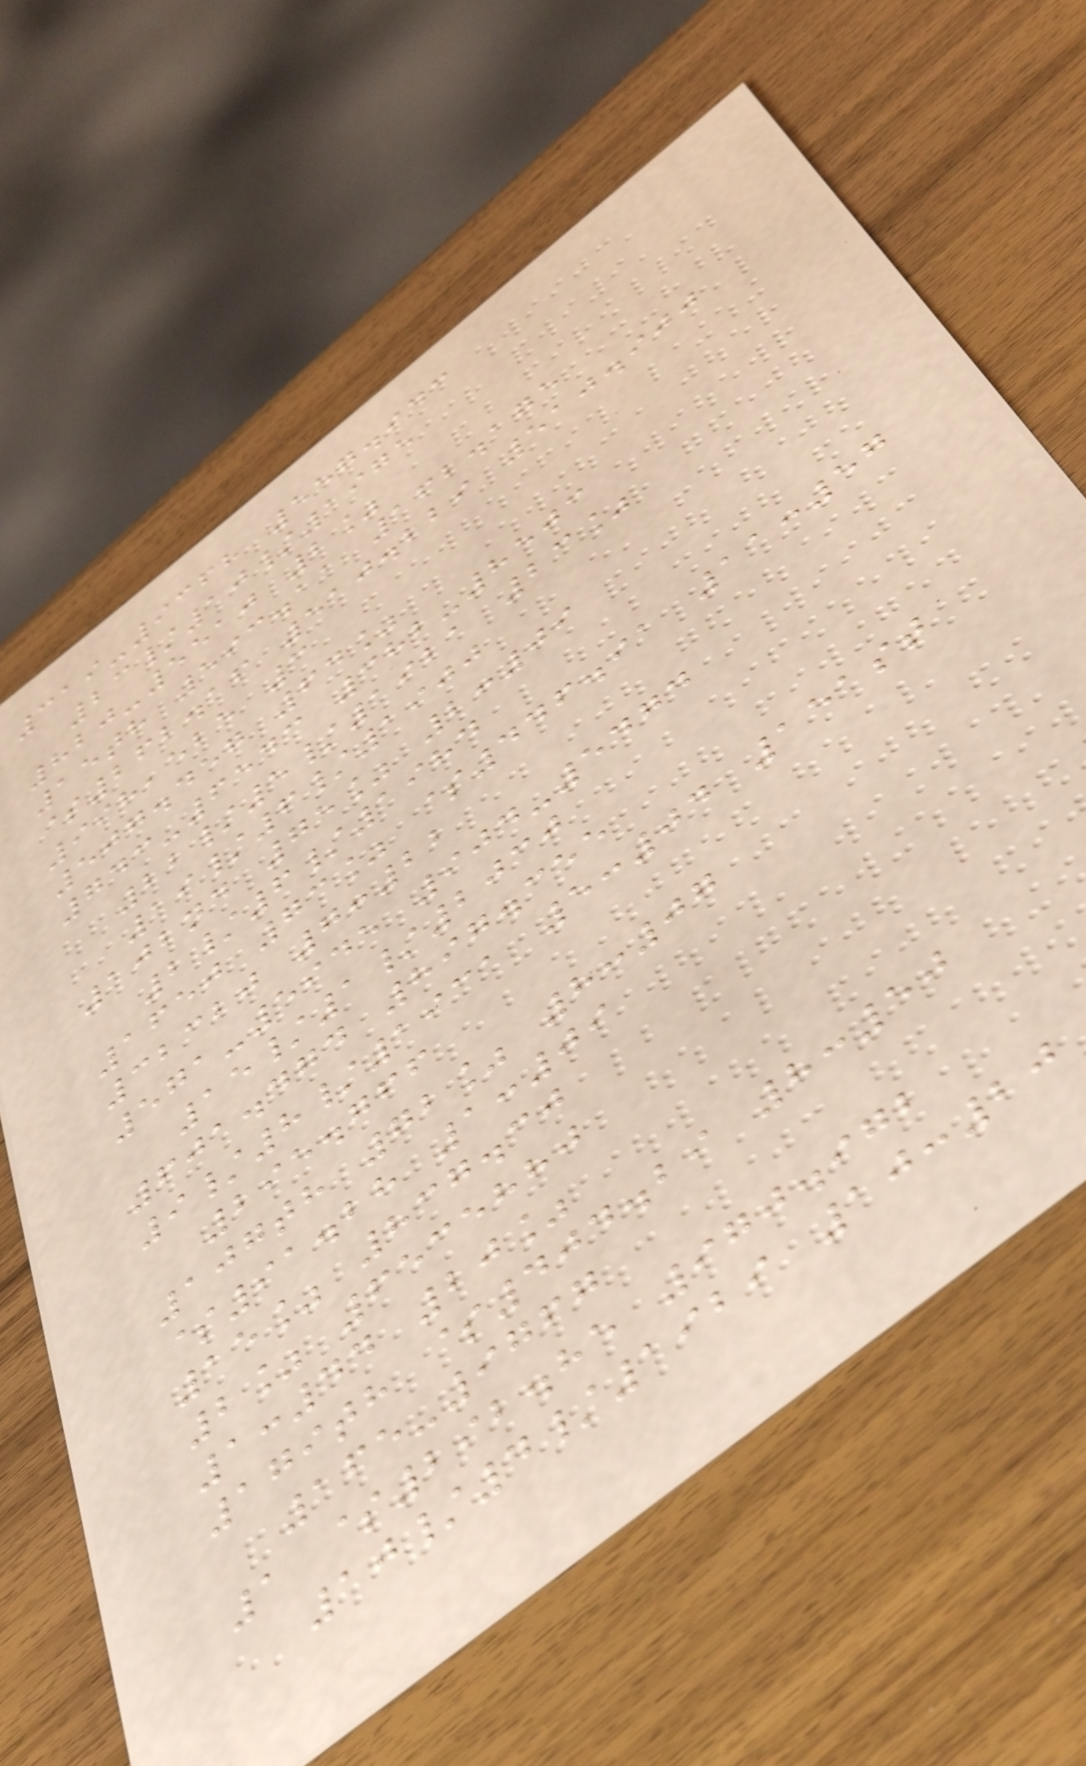319-9368 557.943
23/10/1975
820-5510 2%
15th 593.11 162.175
$262.16 510.229 510.900
998,525 3
507.457 64%
743-6543 382-8503
22/5/1921 23%
19/6/1900
102nd 75% 2:09
2/6/1984
1650 73% $446.91 11:57
32320 7:22
571-5945 904-5474
15/1/2030
601.474 897.355
9/8/1931 5:04 151st
295.766
107th 72% 8:07
$91.28 1:09
15% 837.30
2% 6535880
1:44 20%
179th $404.29 8:50
165-9767
1 $292.85 970.972
10/4/1929 10:20
